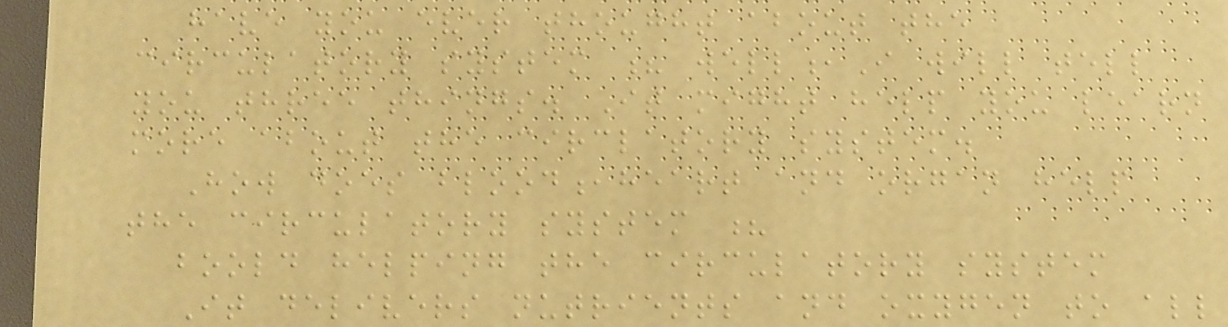have you ever thought about the
circulatory system ? well,I will tell
you three things. It might help you learn
more about the circlatory system.
How does blood,heart and organ help
the circulatory system ?
boold helping the circulatory system
It delivers nutrients and oxygen to all
